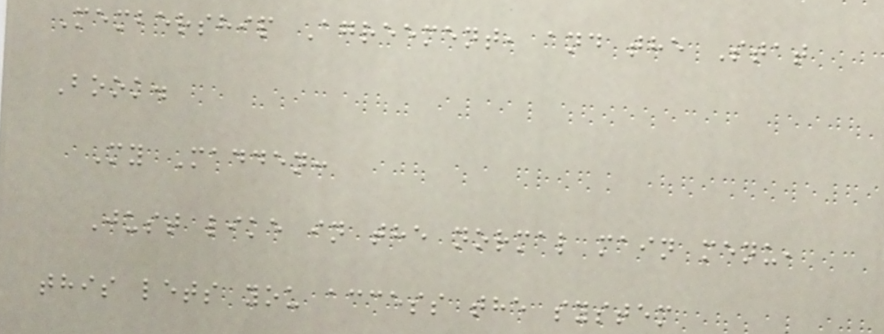Membership Agreement, and the Stat
Book.
My Madden:
Just like in the normal main menu,
this lets you access the system
